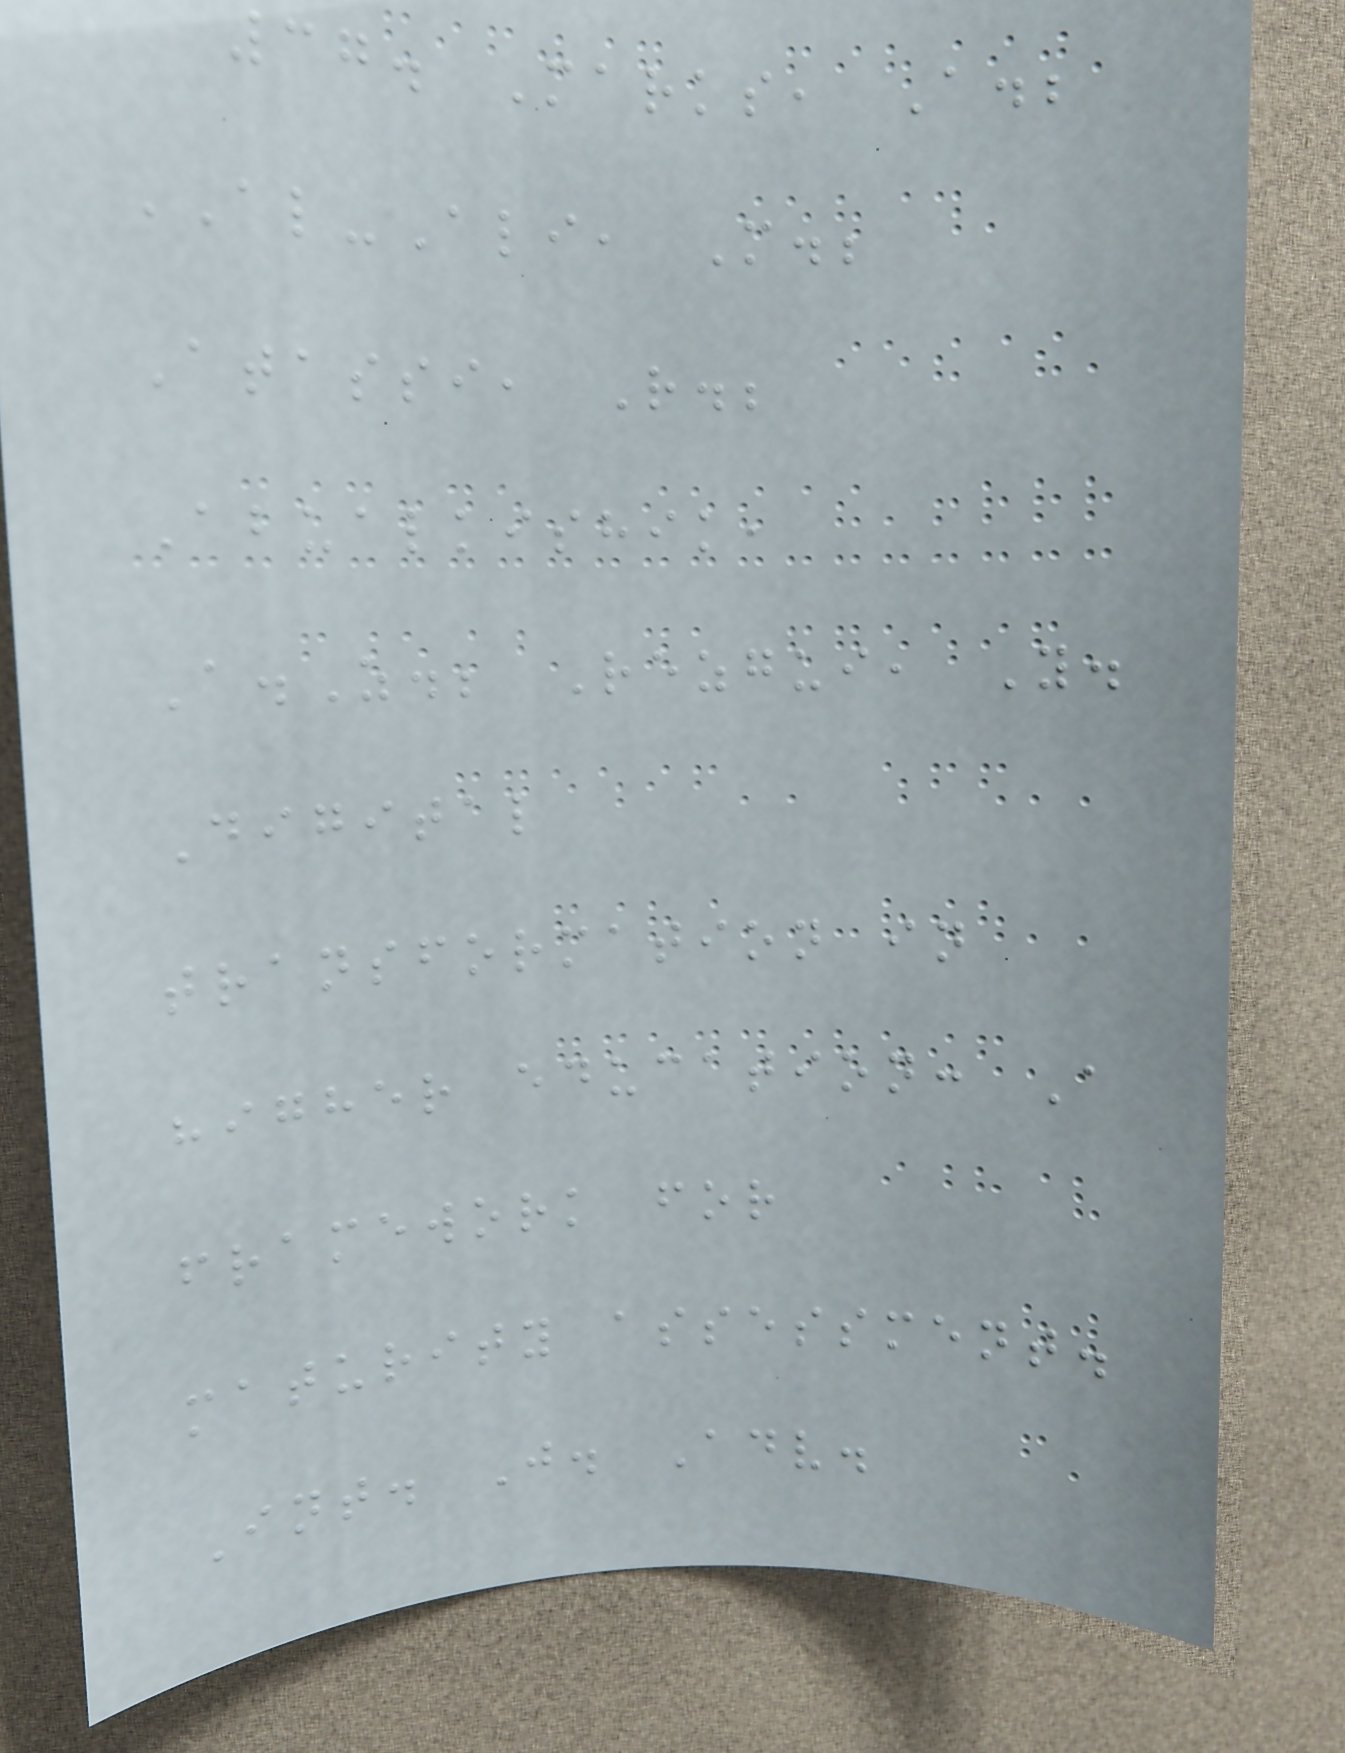37. Marks, A.;
AL-Ali, M.;
Atassi, R.;
Abualkishik,
A.Z.; Rezgui, Y.
Digital
transformation in
higher education: A
framework for
maturity assessment.
Int. J. Adv.
